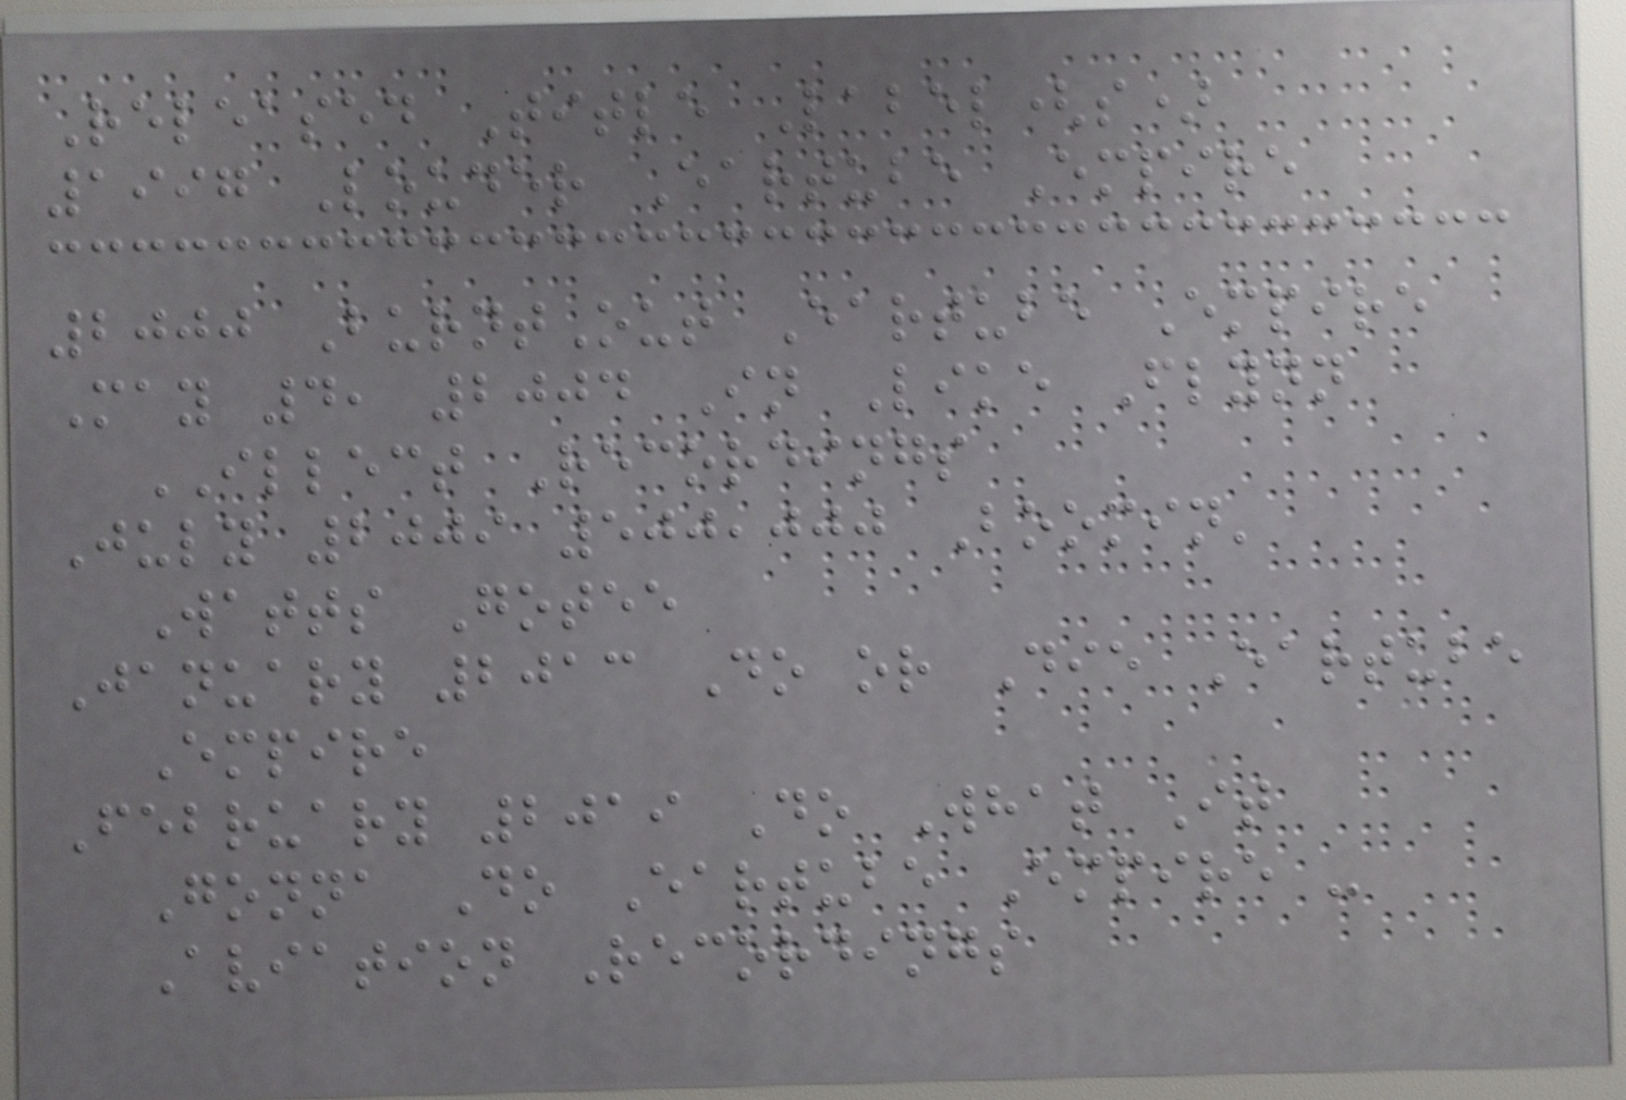Released Title Label(s)
1997 Louder Eartube Empire
2000 BurntOut Eartube Empire
May 4, 2004 In Like Flynn
ILLECT Recordings
July 2009 500,000 Boomin'
Watts Gotee
January 2013 Do or Die Eartube
Empire
February 2019 Do What It
Gonna Do Eartube Empire -
Aviation Recordings
